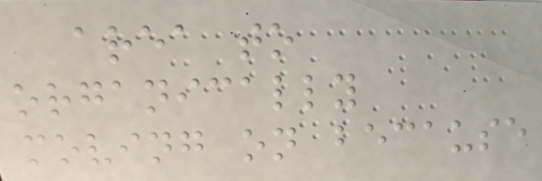area to
organically
moving on because
